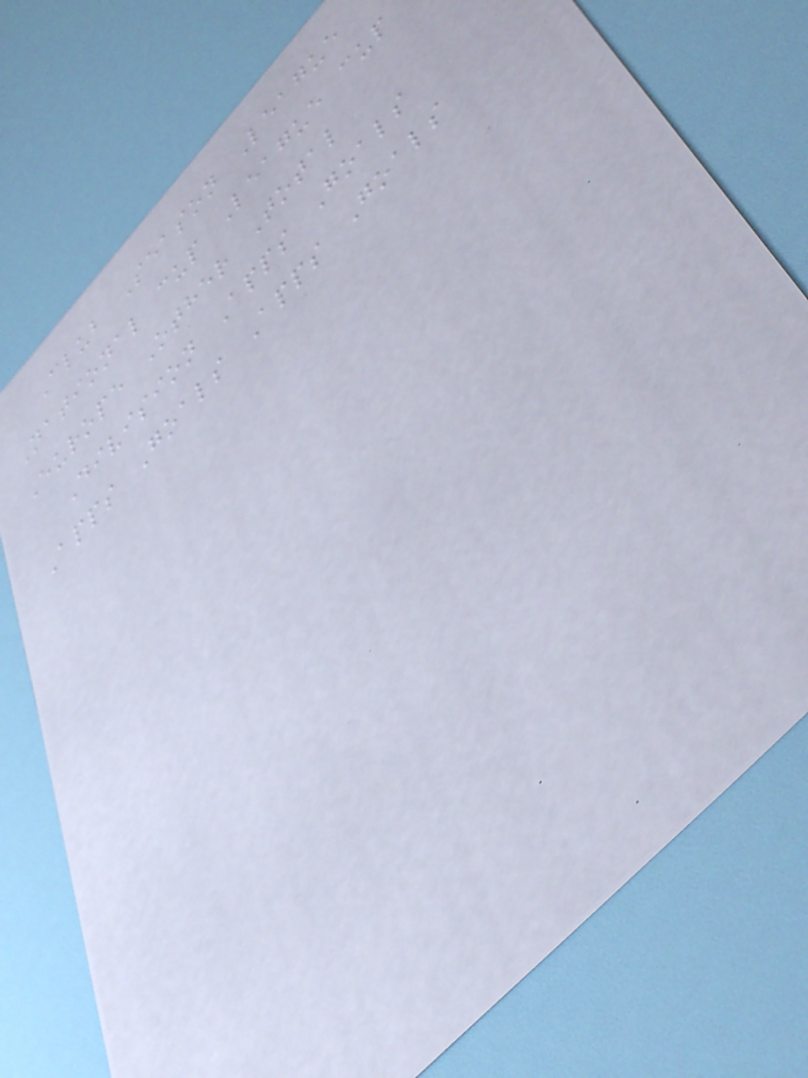Club Season League
National cup League cup
Europe Other Total
Division Apps Goals
Apps Goals Apps Goals
